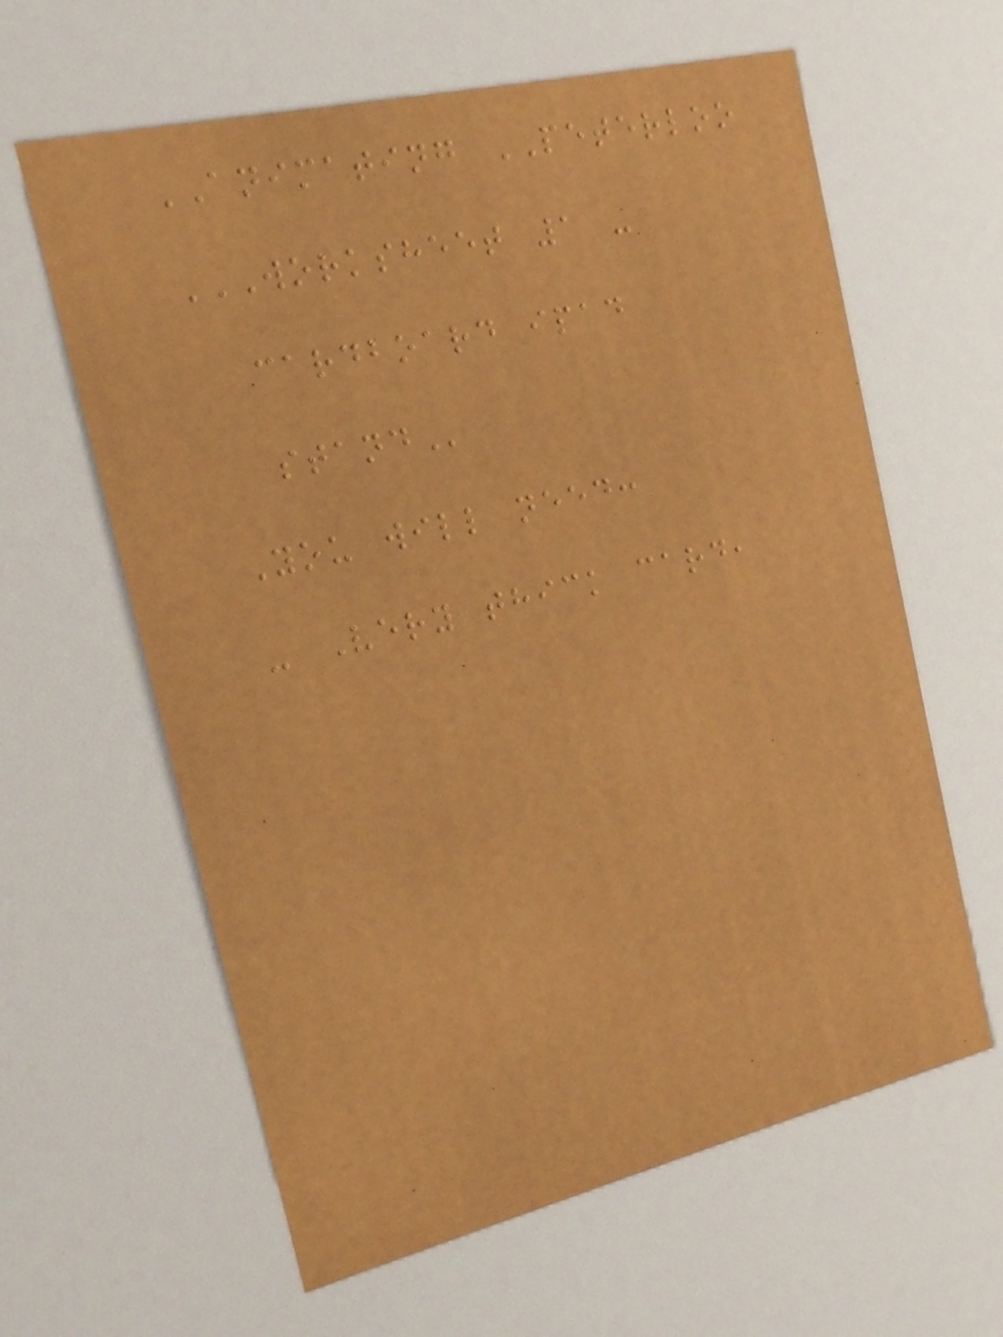ANIMATING PETERLOO
WORKSHEET 1 -
CARDBOARD IPAD
STAND
You will need:
- Very thick card,
